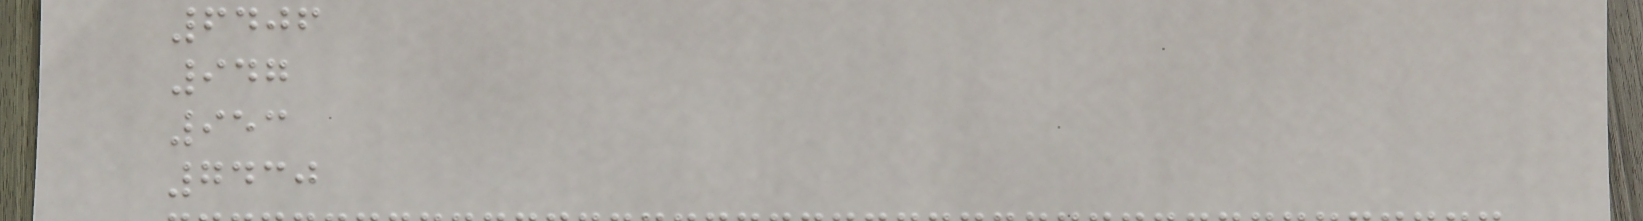6406
947
953
7430
